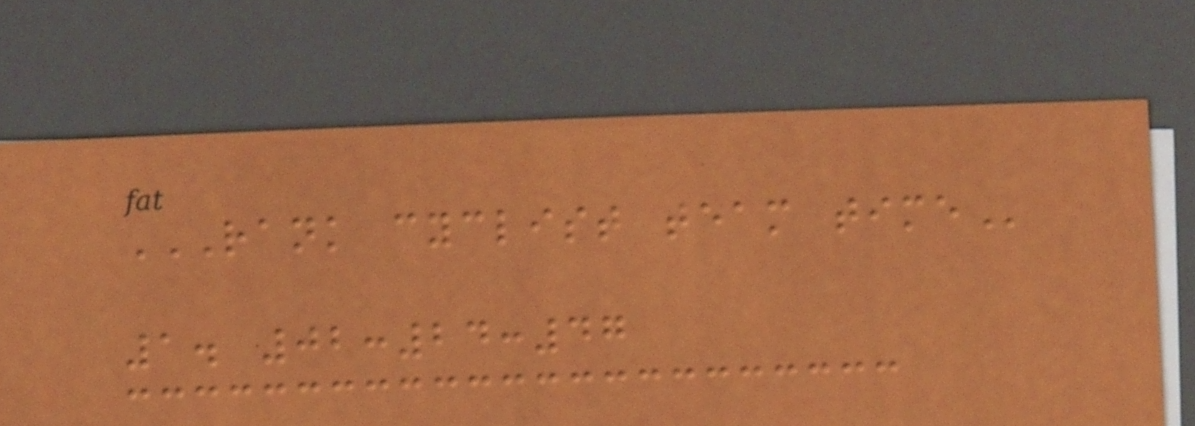RANK CYCLIST TEAM TIME
1. 02:24:47
